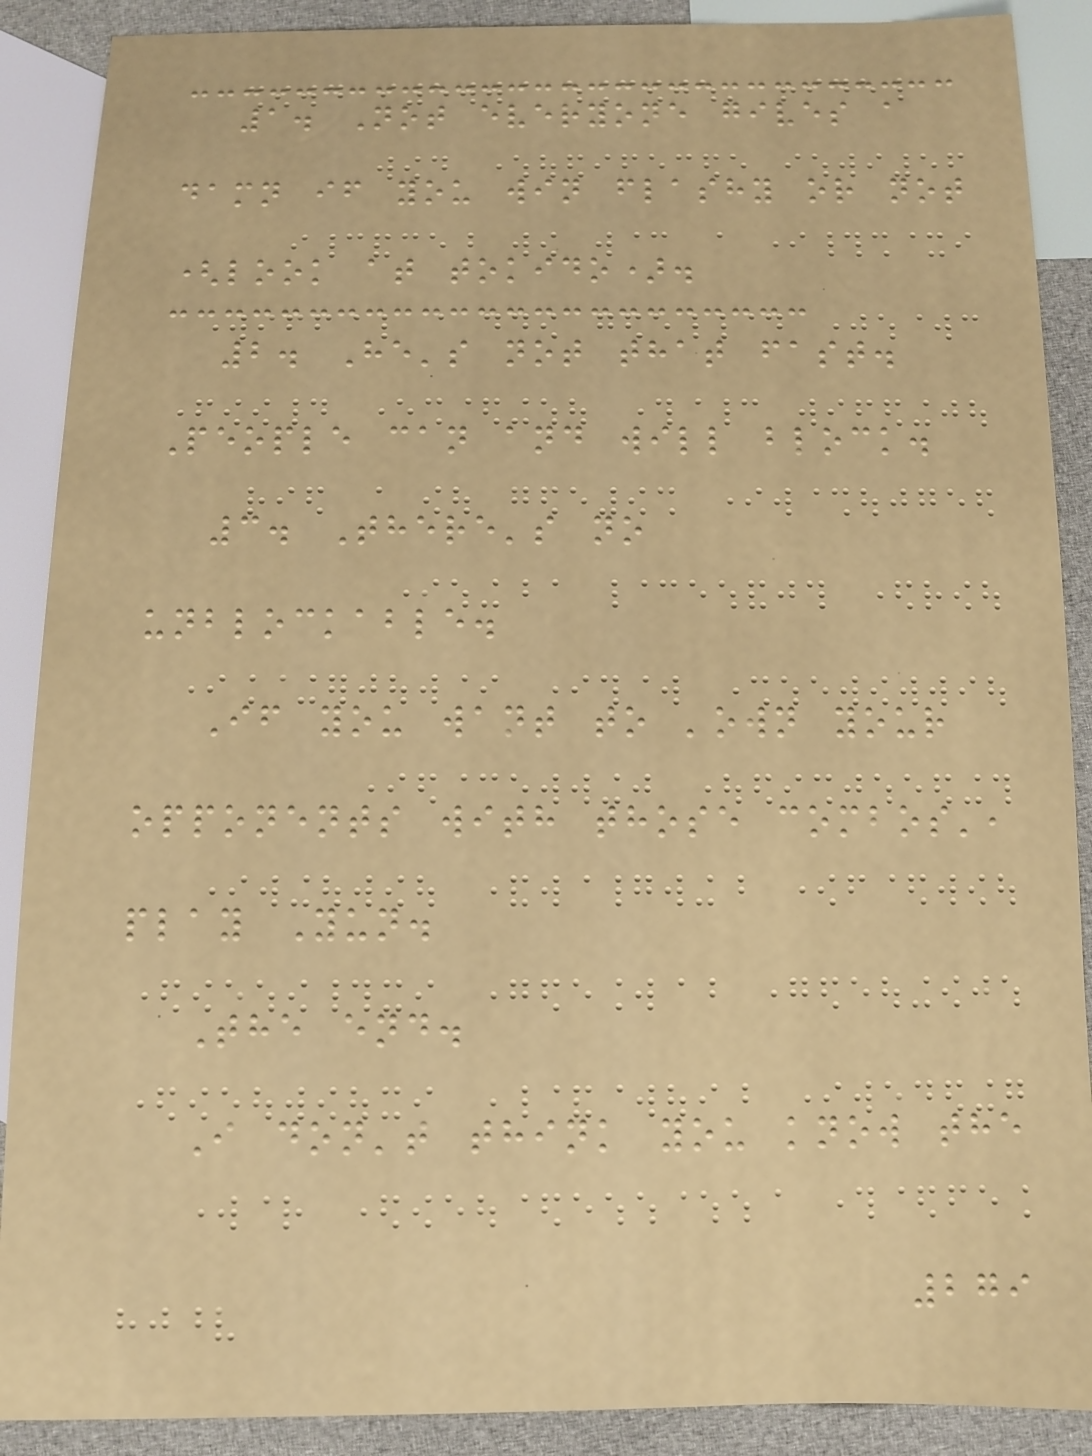1. Not everyone gives a
damn if you win flashy or not
(look at tokido).
2. He's not that fast.
People can and will block.
3. There's no
unblockable.
If you want to 'own your
opponents with those combos',
play Yun.
The end.
I don't think you know the
279
